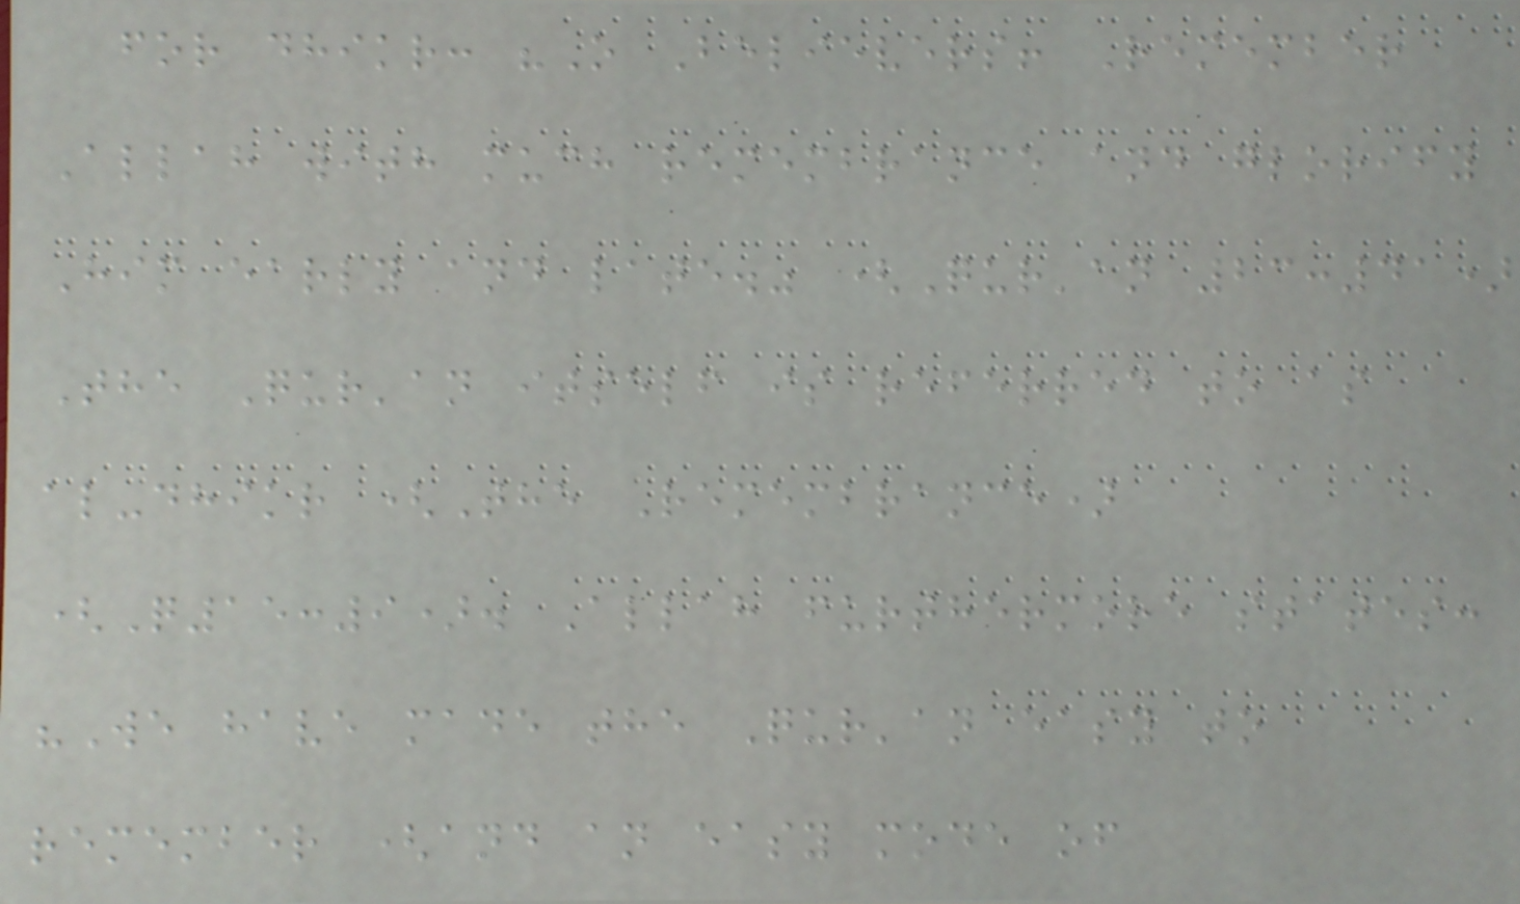for dhikr: "O Believers! Remember
Allah with much remembrance and glorify
Him early and late." (Qur'an 23:41)
The Qur'an itself is referred to as
al-dhikr (The Remembrance)
(Q15:9). Allah furthermore states:
"We have made the Qur'an easy to
remember (and an easy mode of
